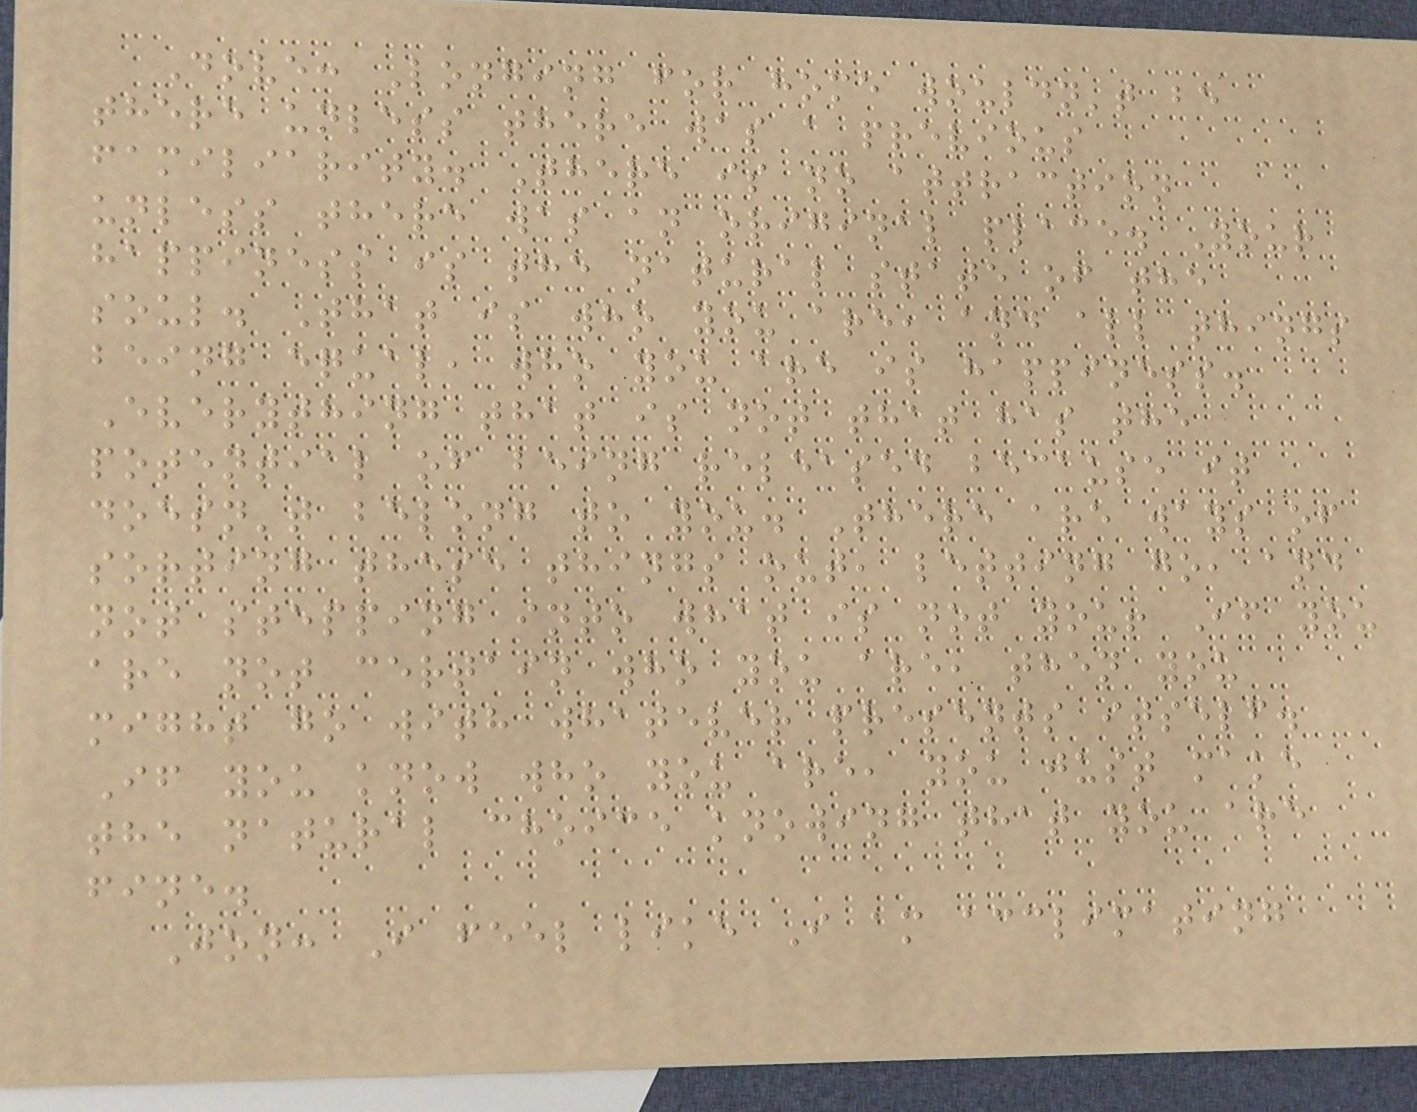Dove: Longing for home wouldn't be
there unless there was a previous
familiarity. There is no attraction
unless there was an original place. Your
happiness is the natural state of the
soul. That is who you are, and all things
being equal, who you are is happiness.
Everything that is not that has the
potential of being released because it
doesn't belong to you. There are ways of
sorting these things out, letting go, and
not stepping into what is not you! If you
are not certain who you are, then you
might go with whatever presents itself.
If you know who you are, you just make
the natural choice knowing that you are
fine.
Jon: I feel like I am acclimating
